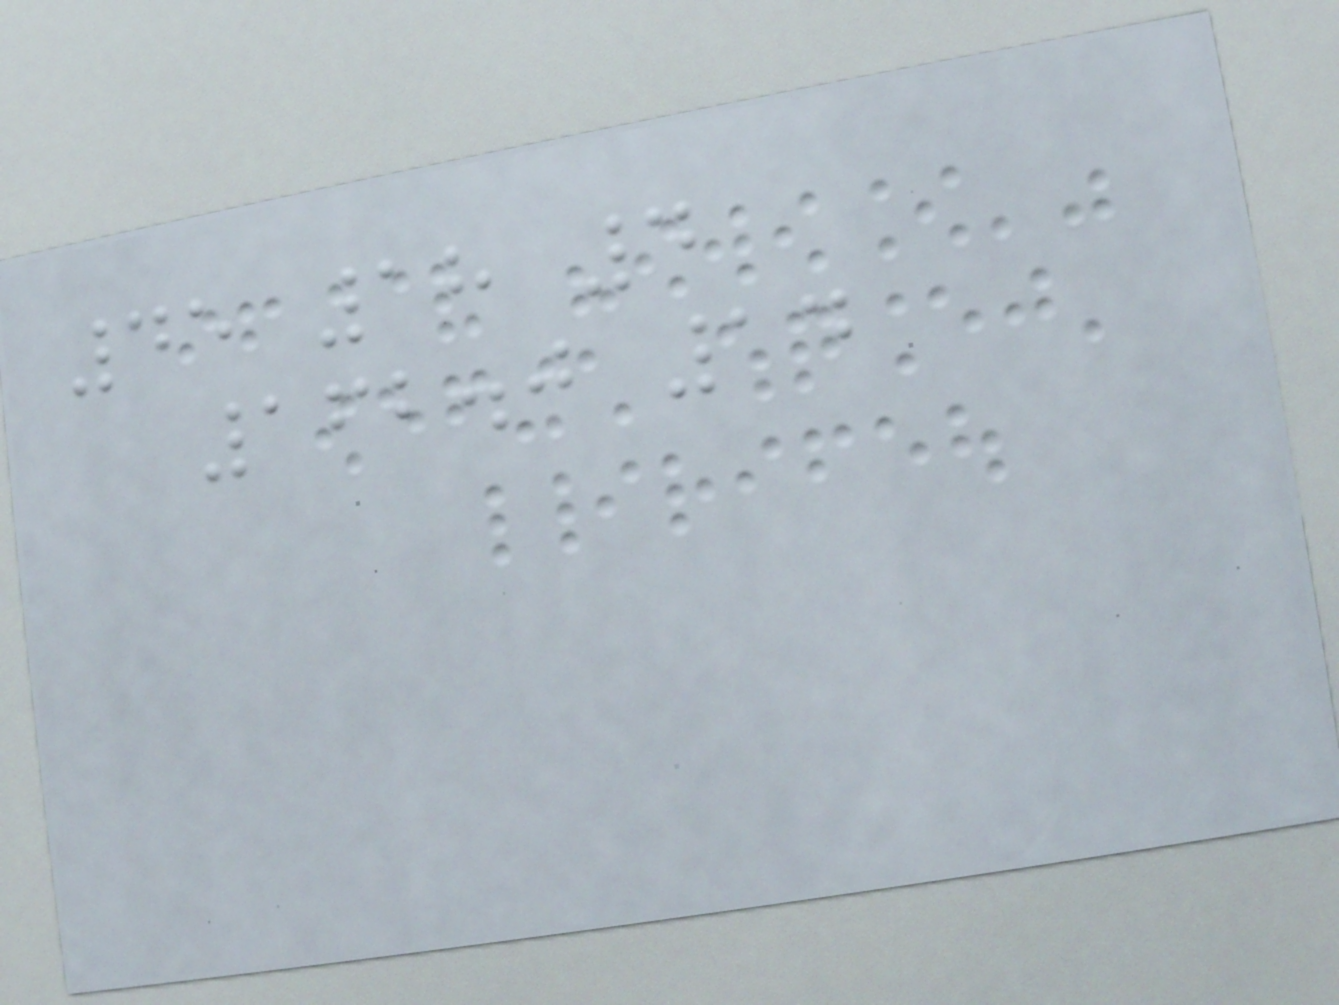45 18 4
162.0 14
